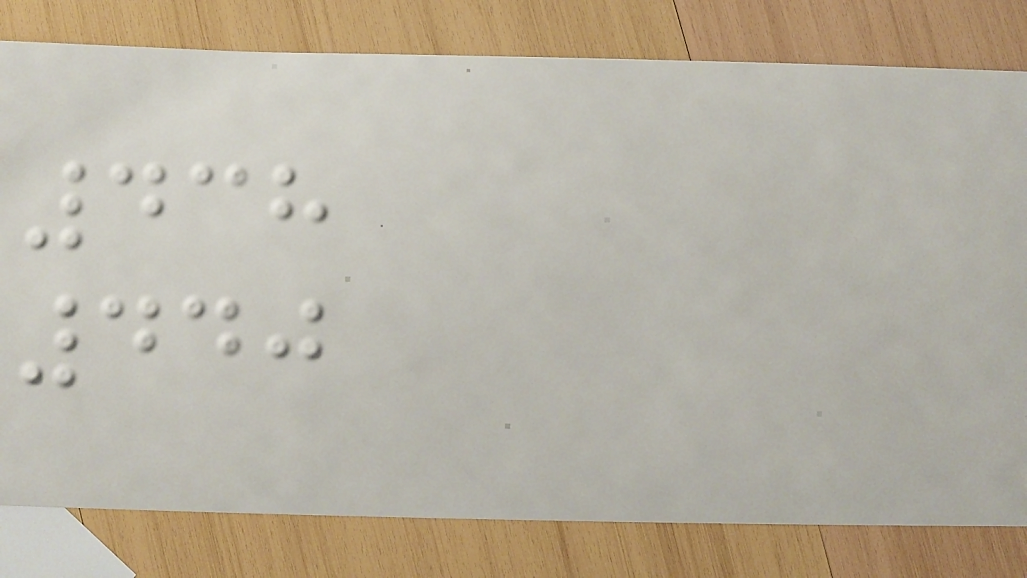438
440
